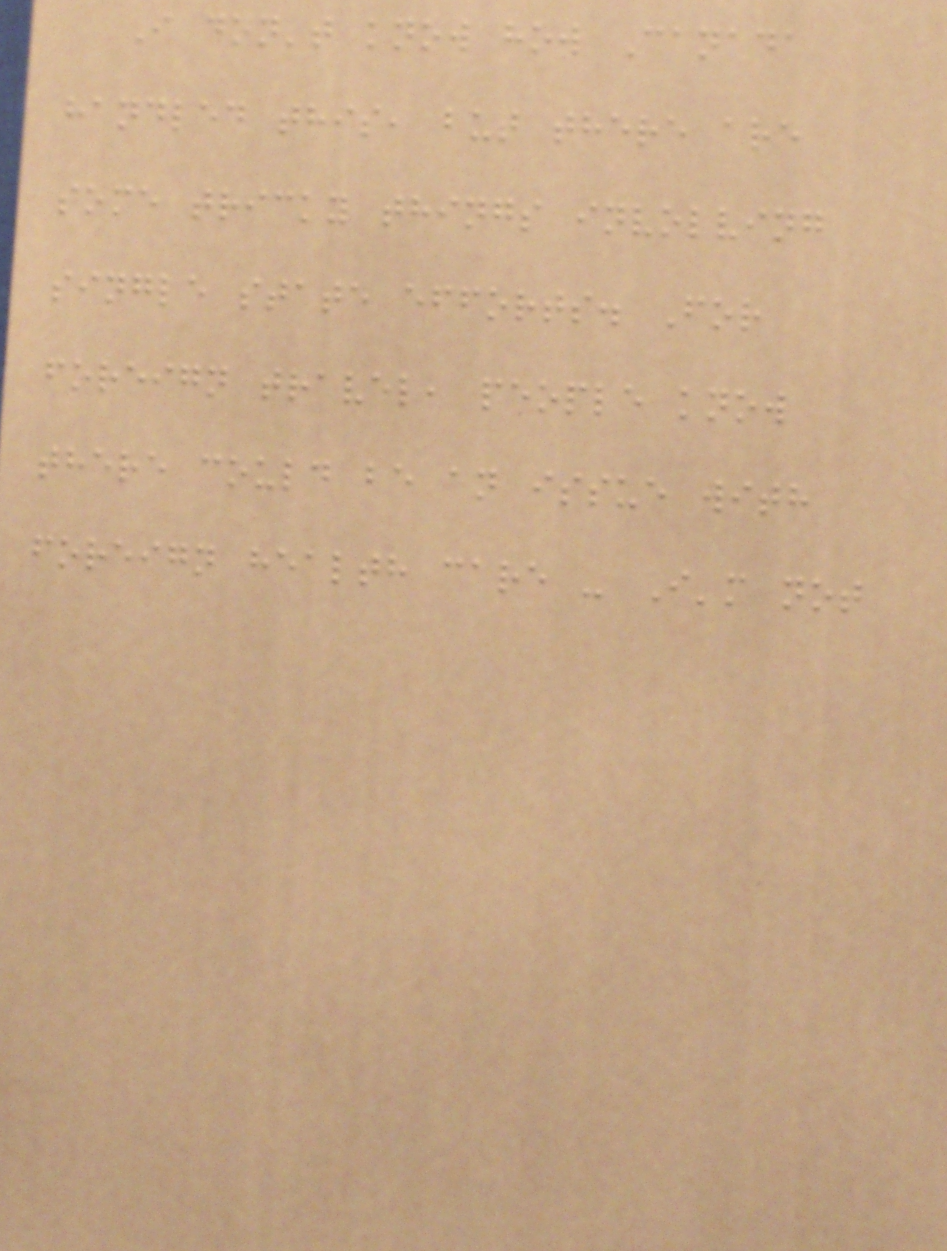I don't know how Canada
handled this, but there are
some tricky things involving
single state efforts. For
foreign travel, people know
there could be an issue with
foreign health care - I'm not
